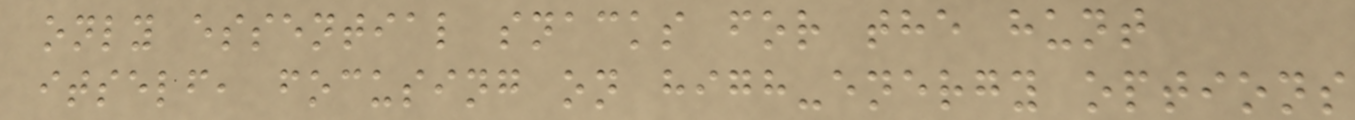only essential snacks for the hunt
itself, focusing on high-energy options
